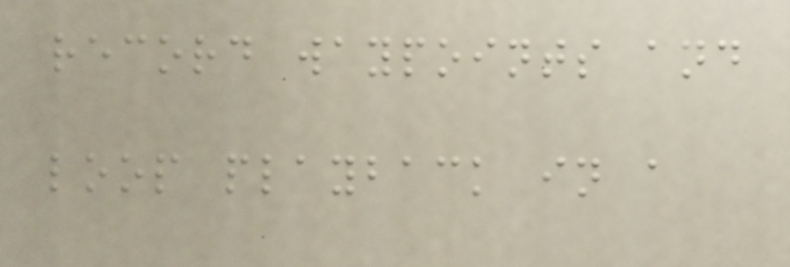record waypoints and
loop playback in a
